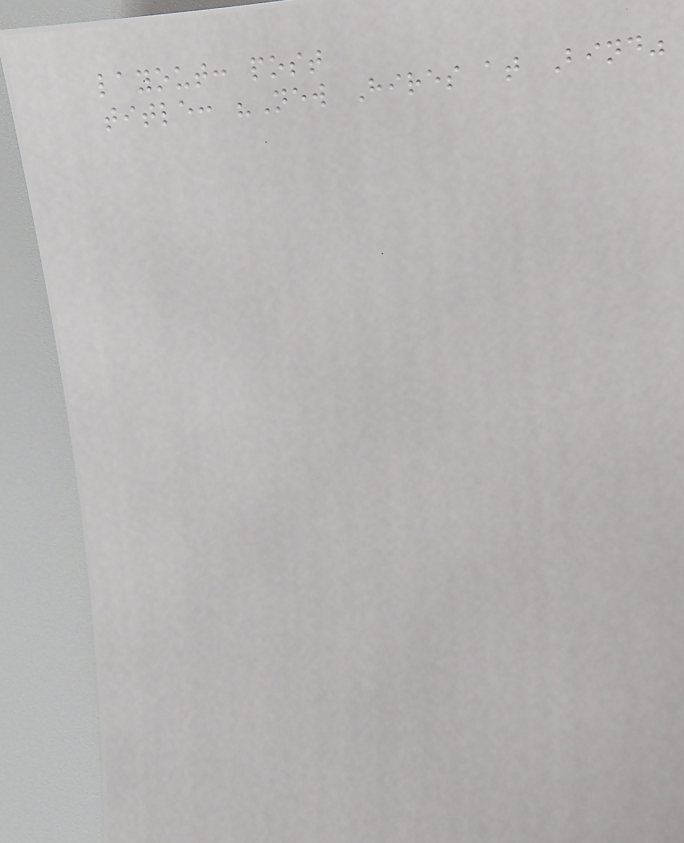layout: post
title: "New Hires at Bind"
